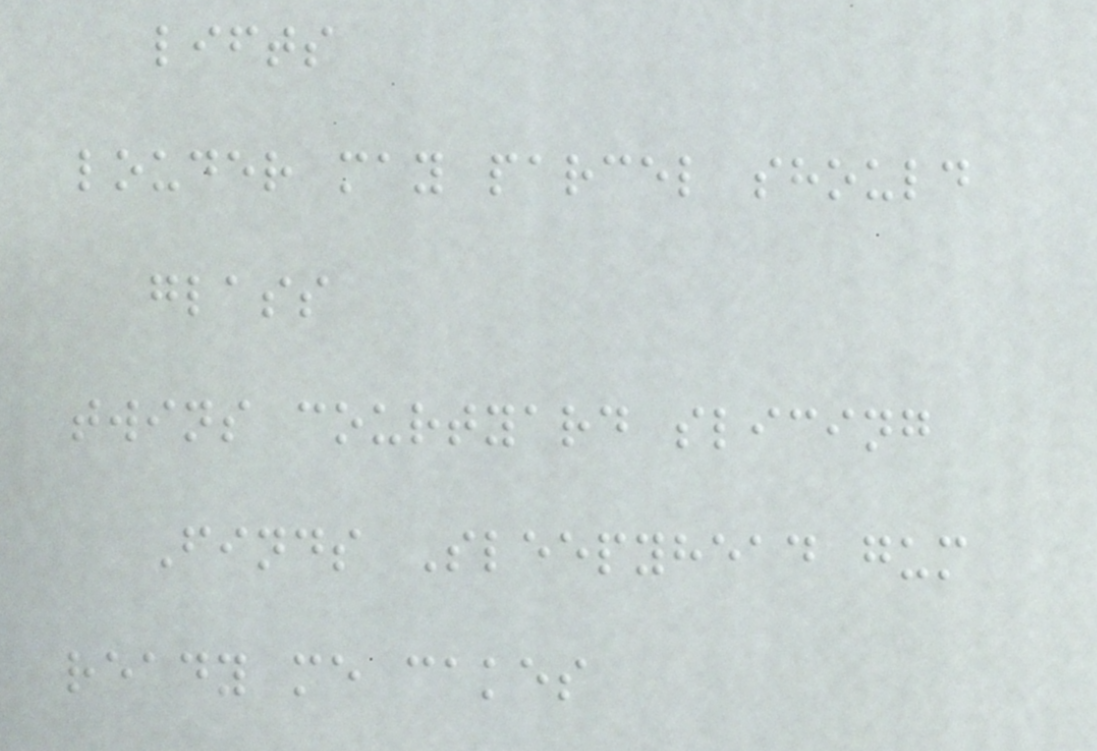lifts
louder may parcel should
glass
twins courtyard slicing
Finds Sleepyhead gum
ready me cakes
